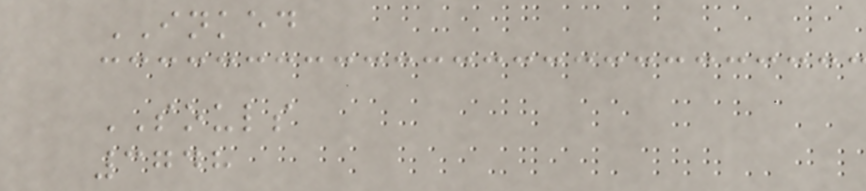INKED
SOULS
3748
